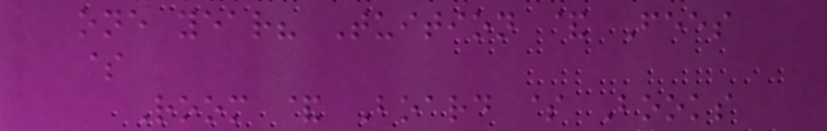one year? Tuition & Fees
$
Room & Board $ Books
